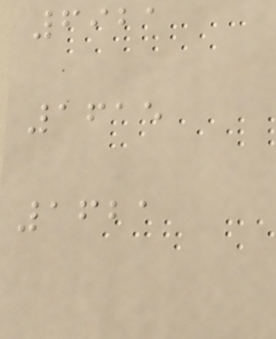6921
1615
1621
